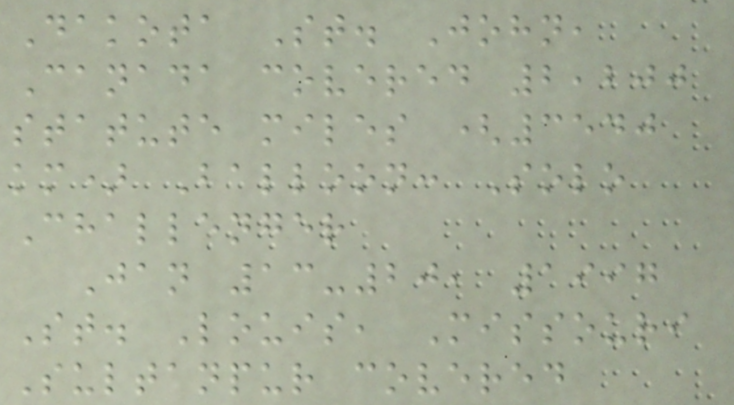Dakota St. John,
Canada covered 2,200
statute miles (3540
km) Balloon: Solo
Challenger
Jan 13-20, 1997
St. Louis, Missouri
Sultanpur covered
